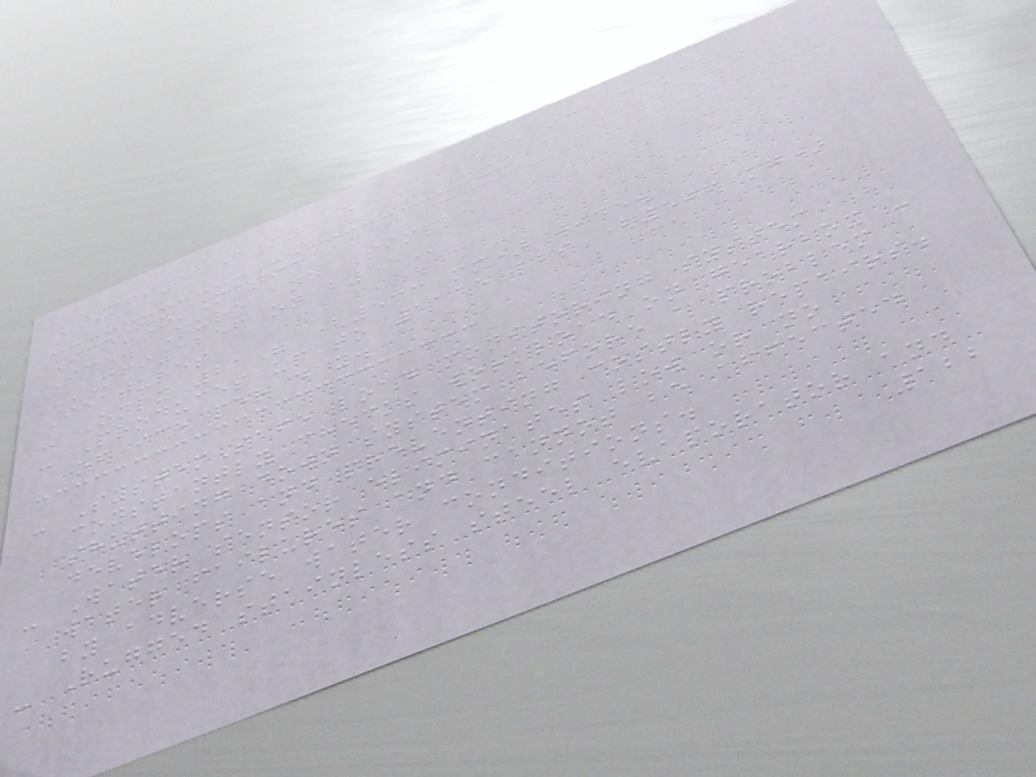MFI1256/1255 - FLAKE ICE MAKER
Ice-O-Matic
Ice. Pure and Simple
MFI1256 ON B55
Features
- Only 21" (533 mm) wide.
- Produces up to 1115 lbs (506 kg)
of ice per day.
- SystemSafe load monitoring system
constantly checks workload on gearbox -
shutting down system before a problem
develops and preventing costly repairs.
- Water sensor eliminates low or no
water failures and cannot be affected
by adverse water conditions.
- Rugged stainless steel evaporator and
122
